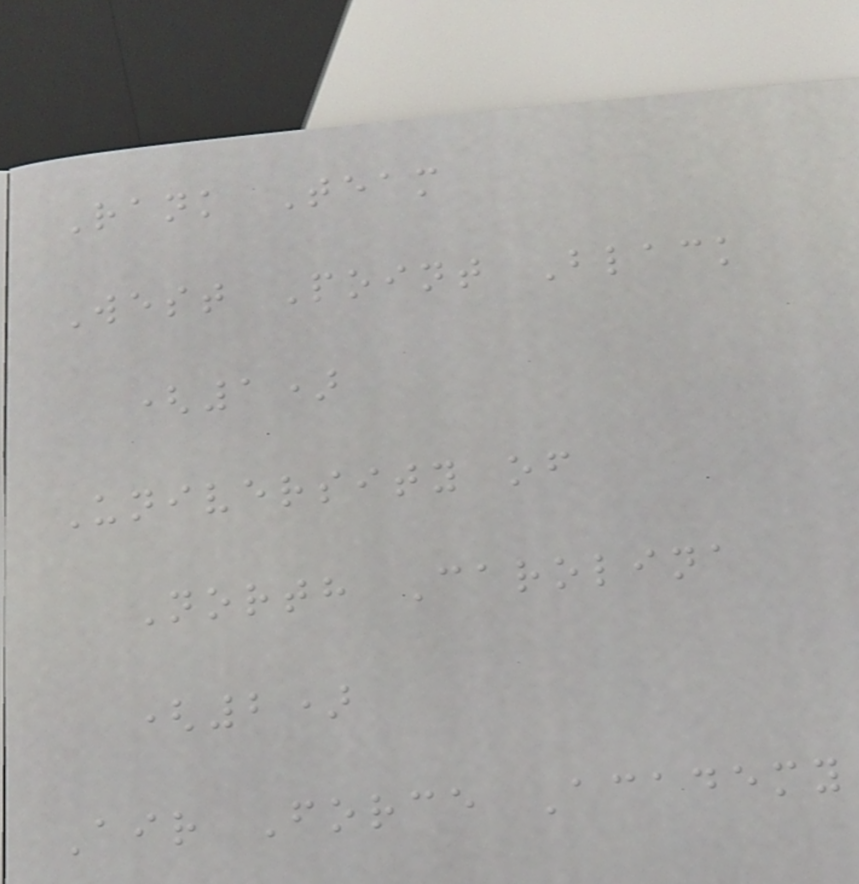Rank Team
West Point Black
(1)
University of
North Carolina
(2)
Air Force Academy
